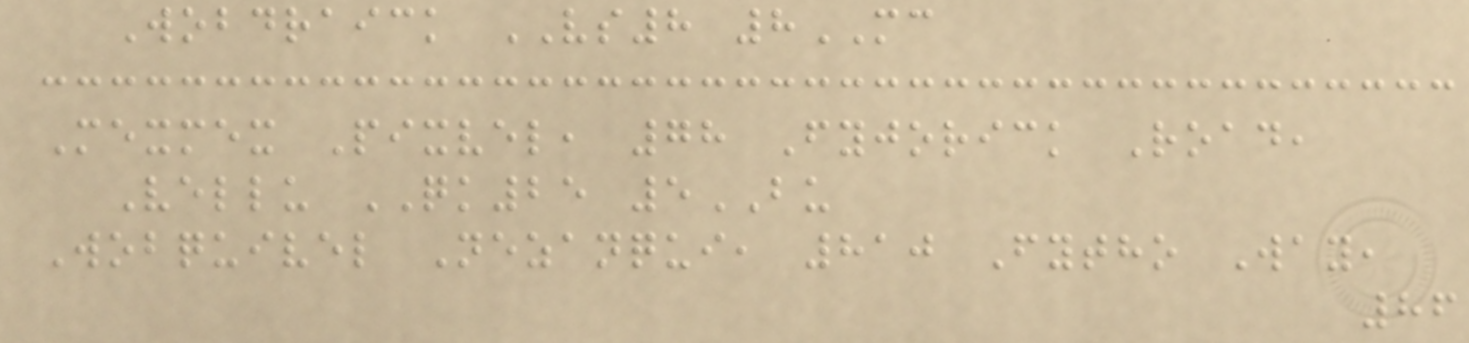Wobdraick VS8 8MC
Mexmex Pixvel, 78 Fyjorick Road,
Vellu QK25 5BU
Wobquivel Nezanqui, 810 Fytho Way,
86
